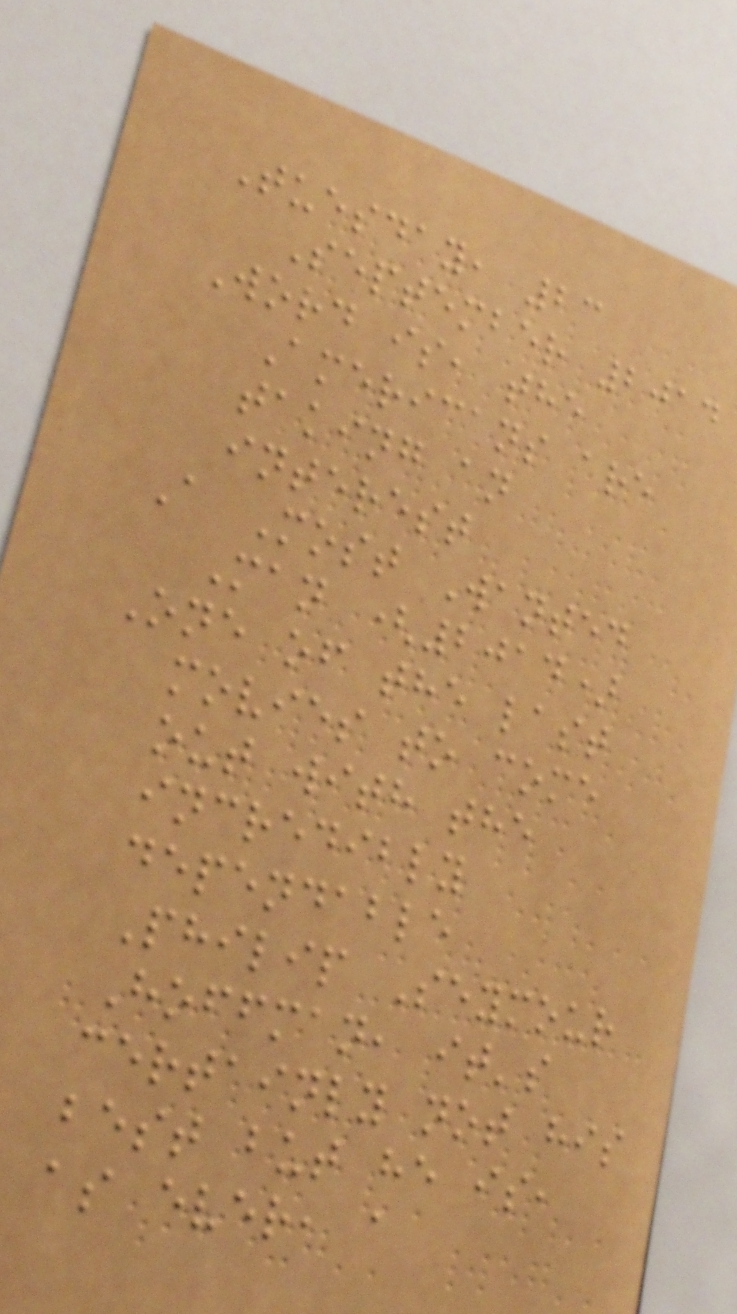Tuesday, 23
September 2014
Word is, the
Americans are
taking an
interest
A Most Wanted
Man (2014)
One of the last
movies to come
out with the
incredibly
dependable
Philip Seymour
Hoffman, it's
certainly not his
best but he is,
as ever, a
